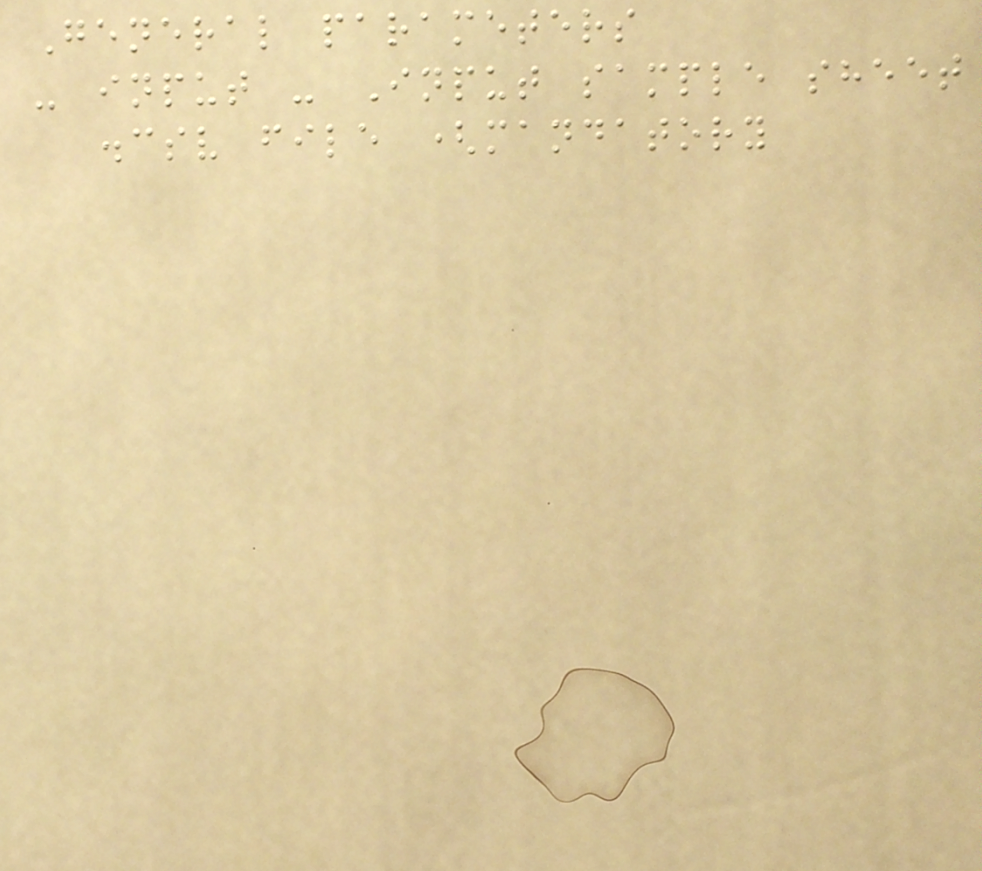General parameters
- input - Input sample sheet
.csv file (mandatory
